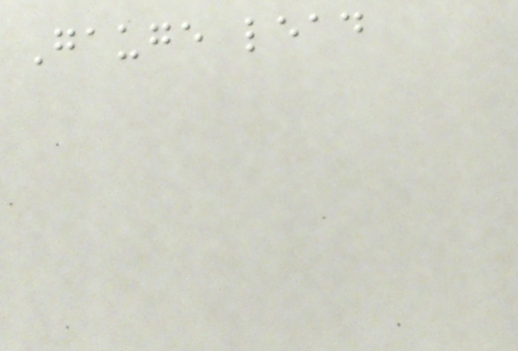Gauge lead
